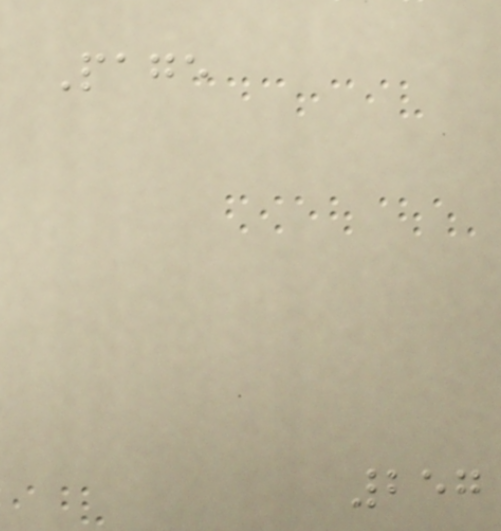Page
257
